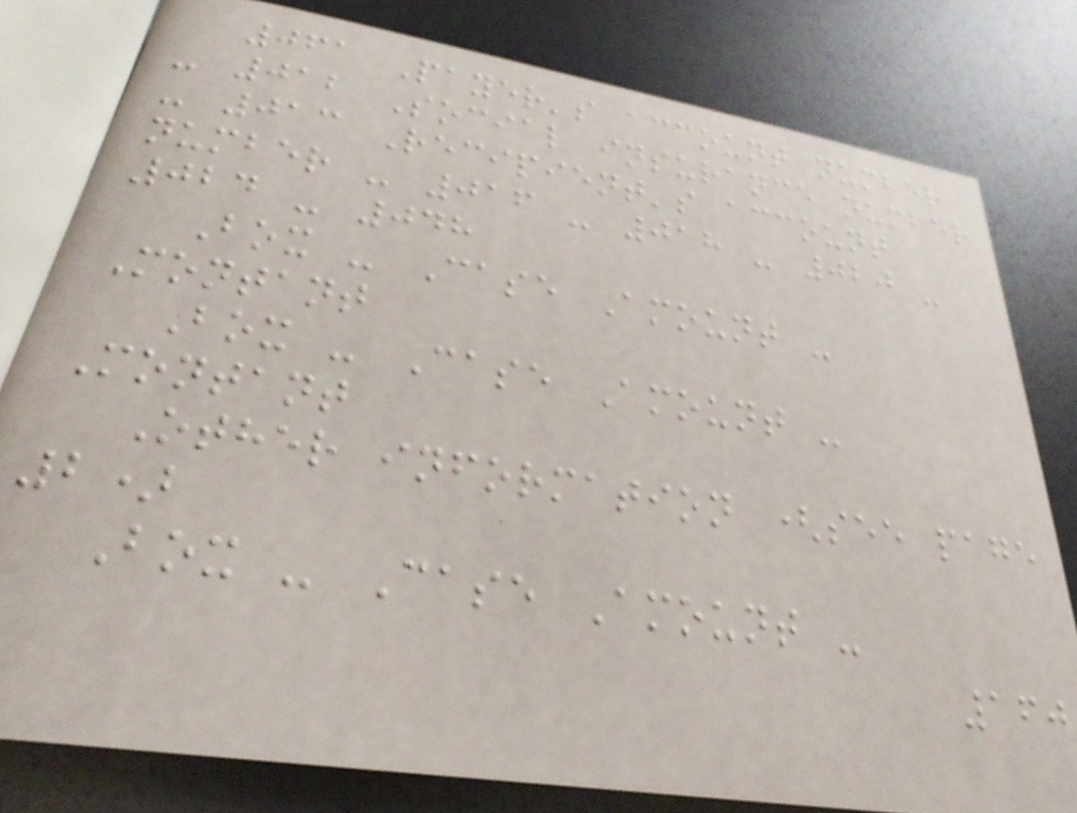061 Payer's account number
- 012 Social insurance number
- 013 Recipient's account
number - 016 - 018 - 020 -
024 - 048
Box - Case Amount -
Montant
Box - Case Amount -
Montant
Other information (see page
2)
Box - Case Amount -
160
